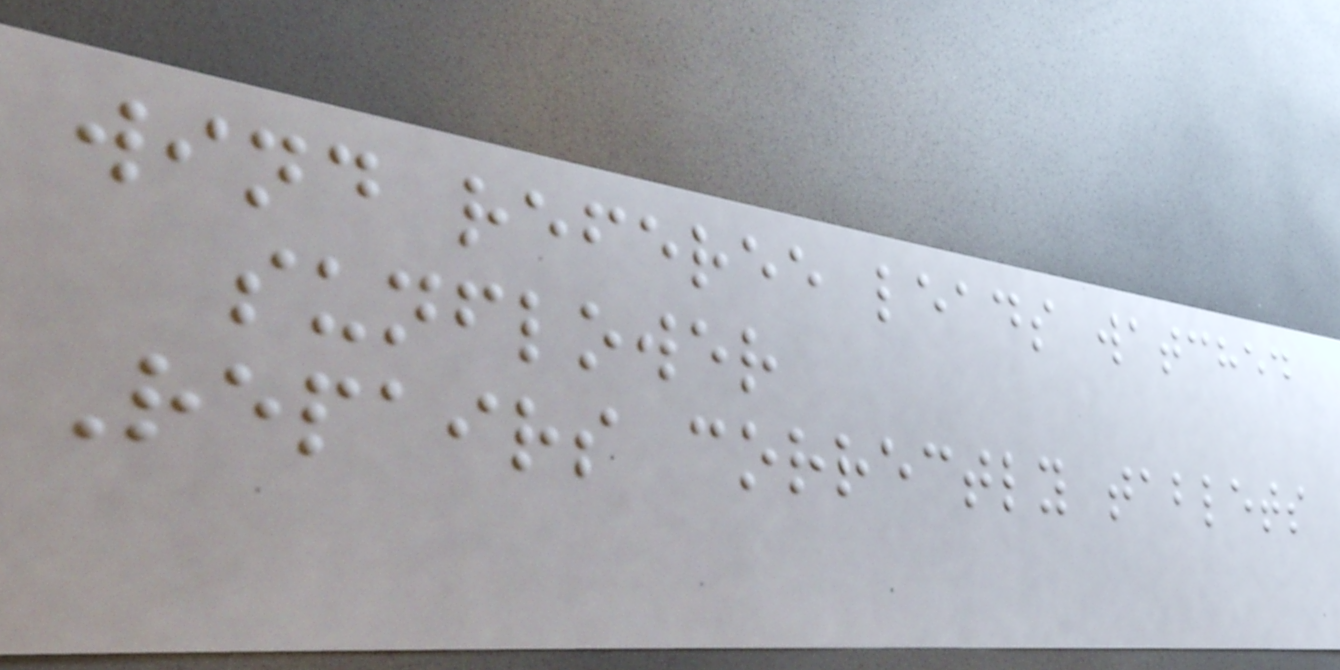wind referee leads watched
sunflower
Repairs correctly tablets
